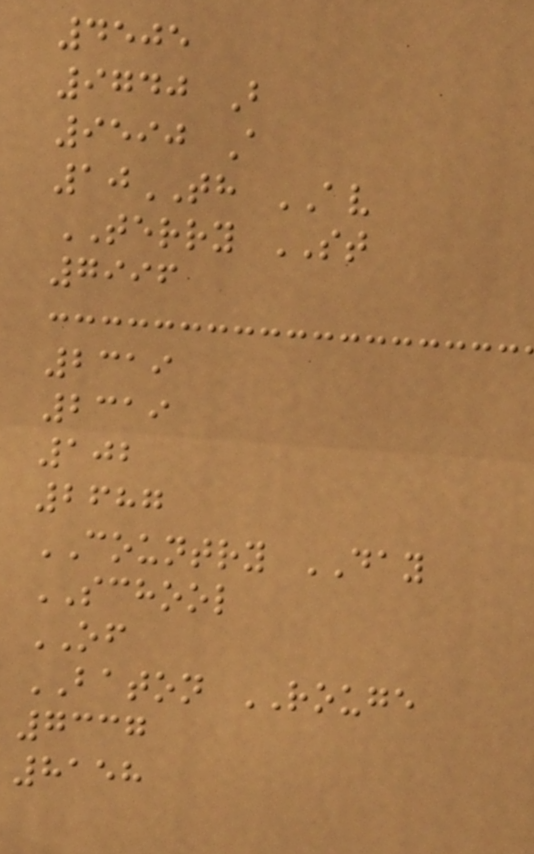4505
9740 B
9590 A
10TH AV
TERRY ST
7996
2319
2319
102
2687
COUNTRY DAY
SCHOOL
OF
BATON ROUGE
7337
8158
